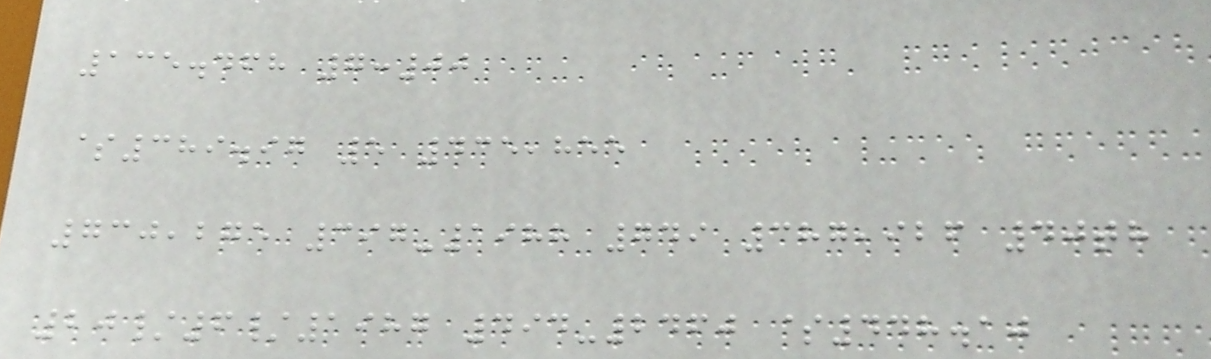135.468 7:00
$389.97 5 435,855
730,275 397-1988 749 387,926 40th
20/6/1987 494-2460 $448.10
